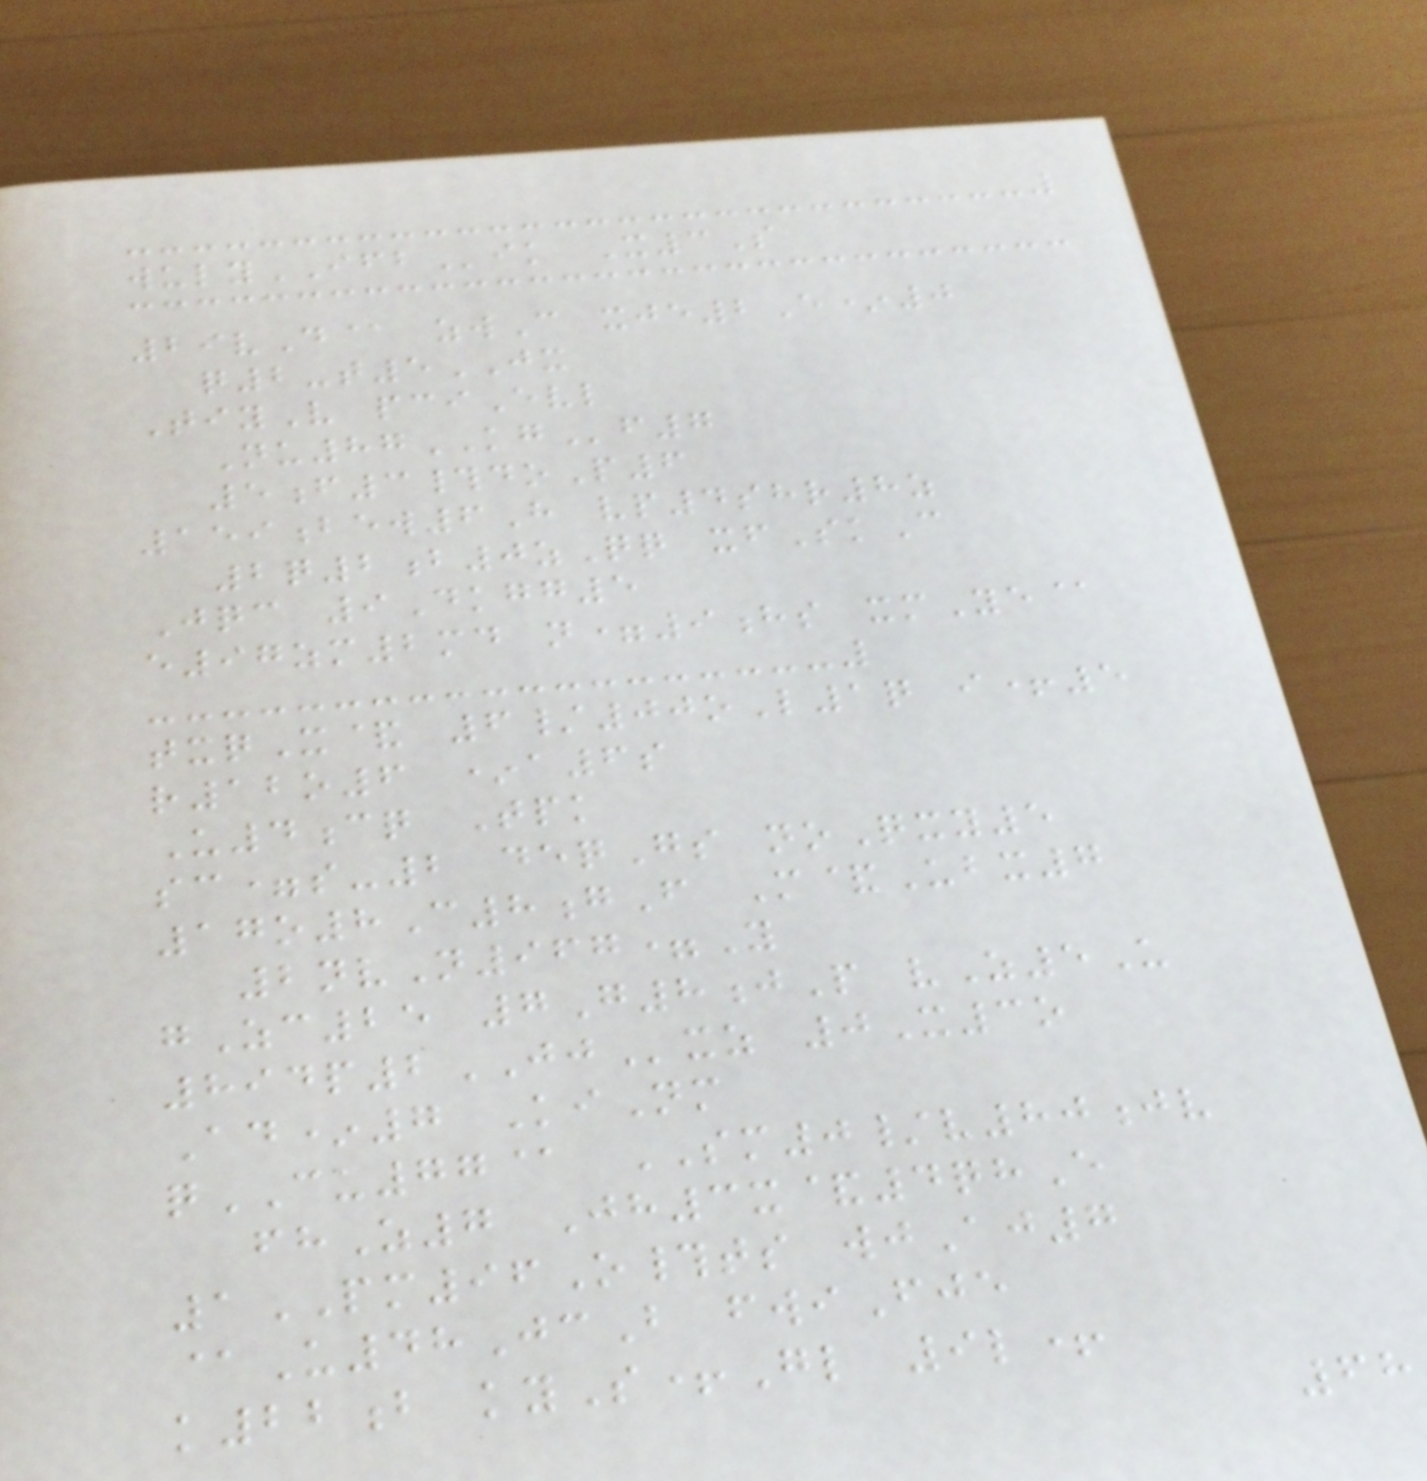wulyIFBik X3S
29vD@ zwC xje2E*0
q2-t5JX
TiyV pciEvl
Nu87KGf7
5f3#doP6
159bew6H vp4shr8z
2q2b0zQq xfSkC
Jqc 9Dkgg5
e97zm2md n=9hs xmYe@
txqX& 6/00oL1q i+5
r12o6 *a6s
U4cq Tpk
sc=s-2 deqGs noQxy5
17o8C8gF M&Ubx7
2nvN967=Y
gZc25 7G8jP vZ5U
894p2JJxz 0X3o
Ad*7 KiNm
qCU77@ SM0/v80jv
fhZ7 Jh3x&4qhE
1PM96O#ts wjAj7
@U48JcB fwiFje
k22b kyS+Gl 9l+
68
